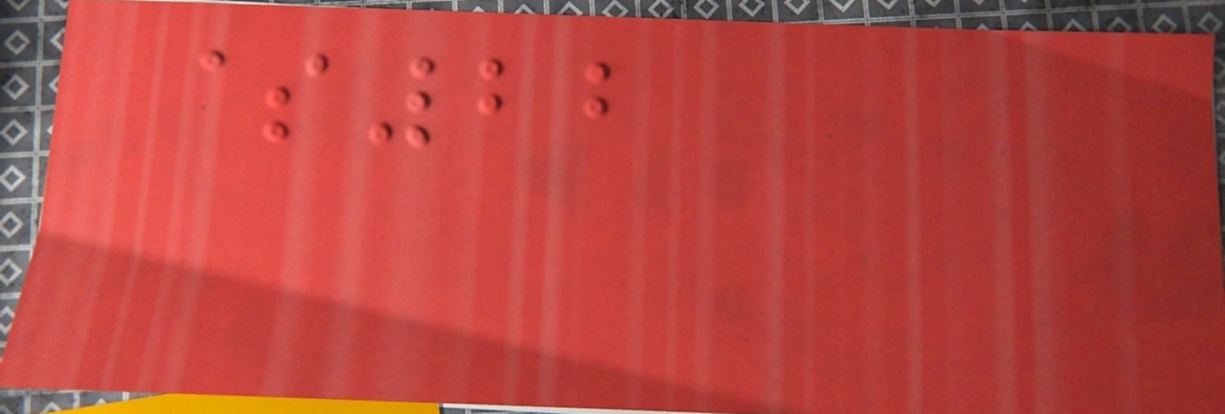$22
